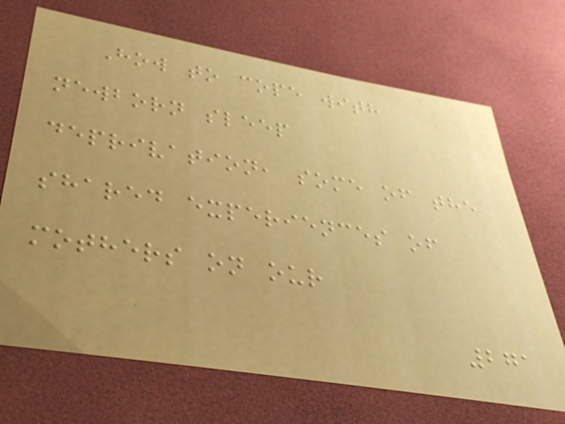How to cope with
newborn sleep
deprivation, some of the
shared experiences of
mothers on our
271
